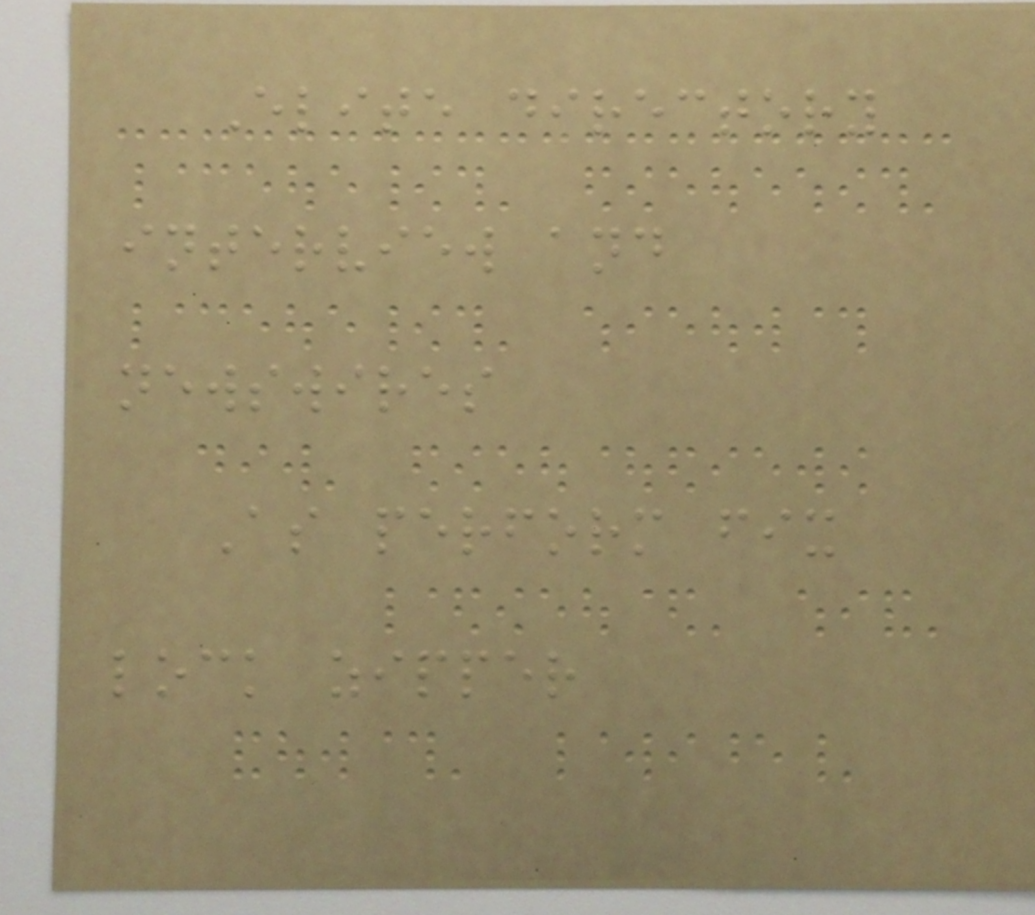Elite directory
interview and
newswires
As perform fix
lock zipper
